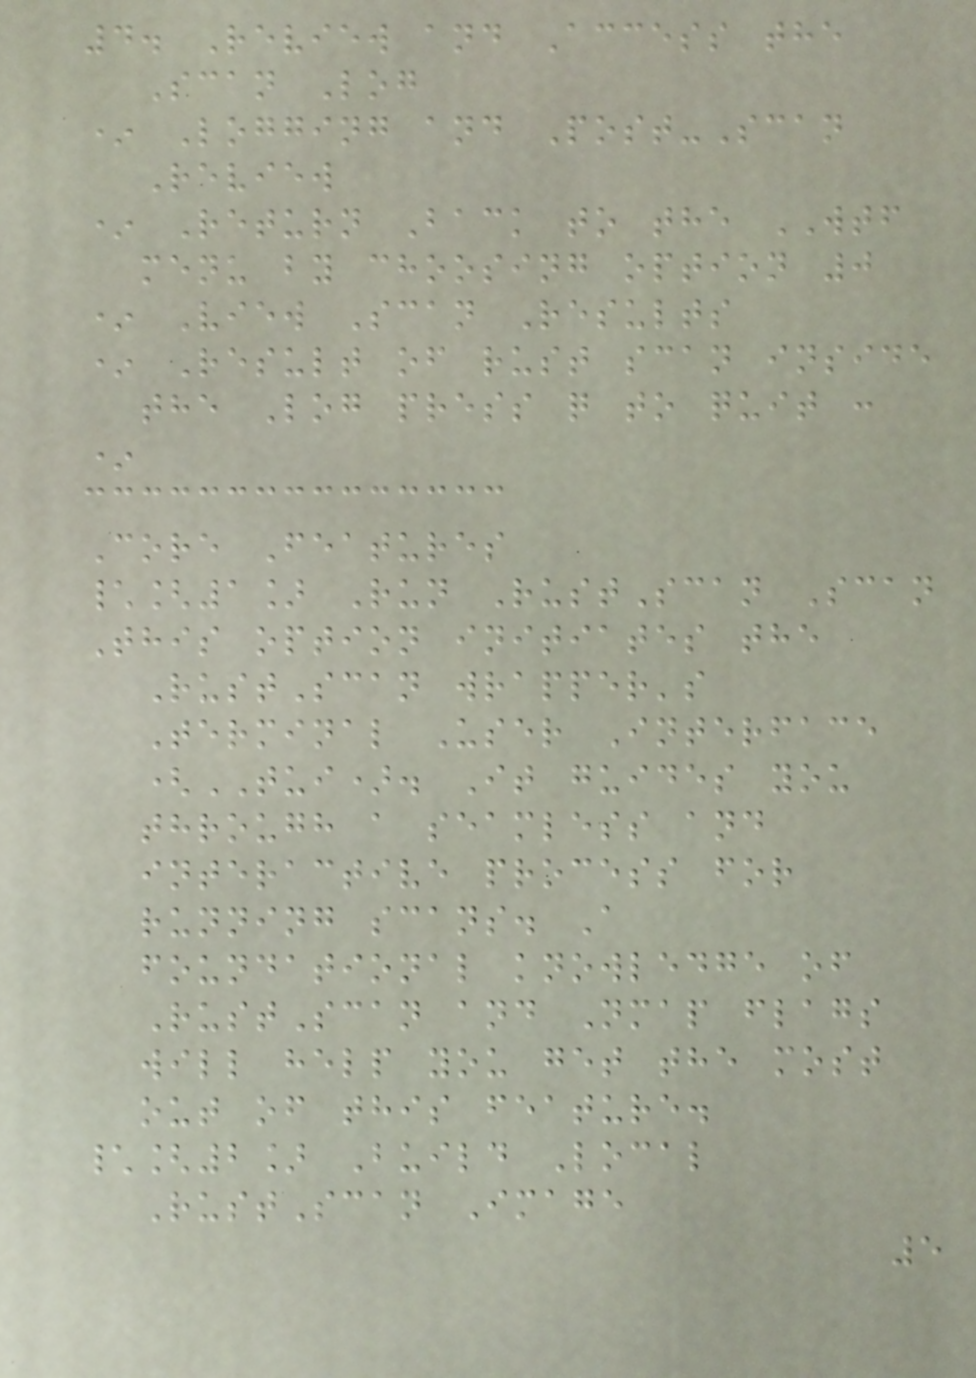4. Review and Access the
Scan Log
* Logging and Post-Scan
Review
* Return Back to the WTF
menu by choosing option 0
* View Scan Results
* Result of rust scan inside
the Log press q to quit :
*
Core Features
\[1] Run RustScan Scan
This option initiates the
RustScan wrapper's
Terminal User Interface
(TUI). It guides you
through a seamless and
interactive process for
running scans. A
foundational knowledge of
RustScan and Nmap flags
will help you get the most
out of this feature.
\[2] Build Local
RustScan Image
5
